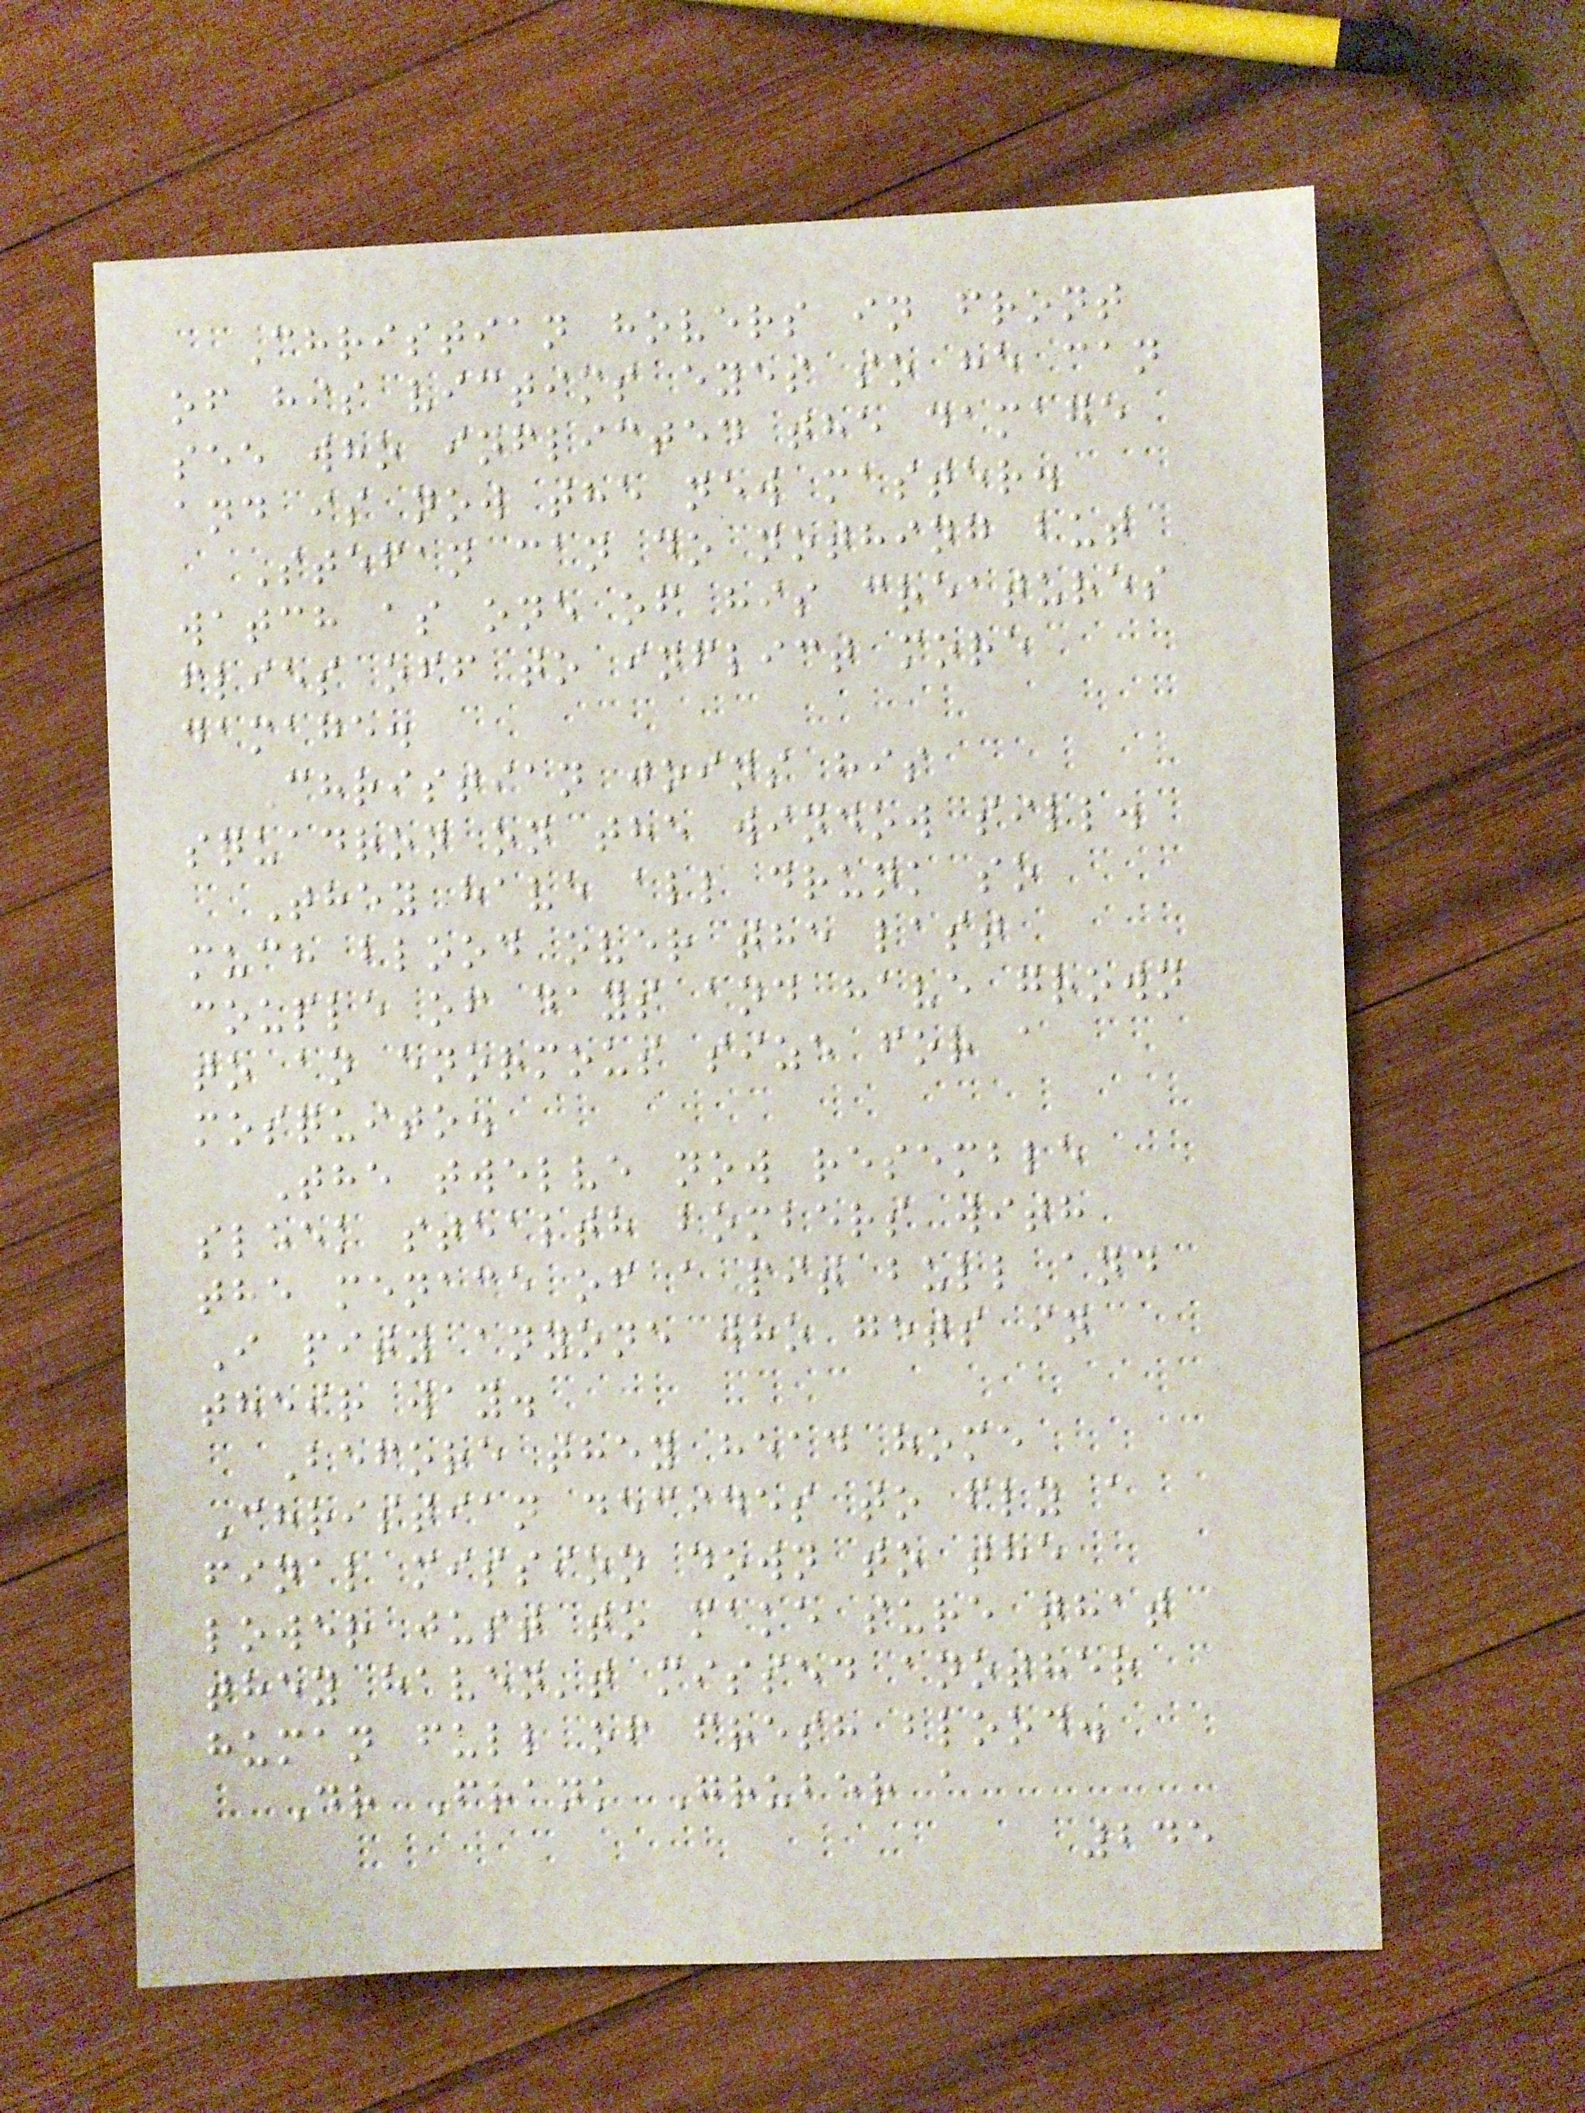Christian hovers in front
of his victims eyes so he can
see who inflicted the damage
and is now the new master.
Stefan can do nothing but
watch as one of his creatures
flies off to inflict more
damage.
Christian joins his
squadron on the window sill.
They have all drunk so
much blood over the last
couple of days and have grown
to an enormous size for a
mosquito.
The twelve now resemble
sleek stealth bombers with
the menace of a pit bull and
I pity anyone who gets in
their way.
Before they head home
Christian decides to fly a
final mission down to the
lower just to make sure that
they haven't missed another
human full of fresh blood.
Dr Frank Gruber a
245
